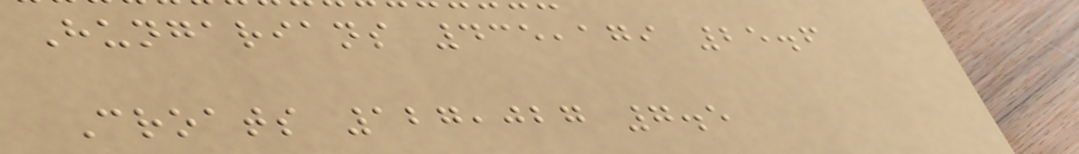Hungarians 435,179 25.6
Croats 127,027 7.5
